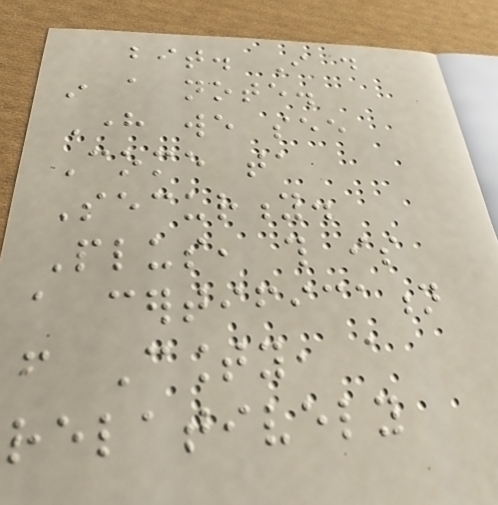bit. I do
in a note.
Here we see
Come ta
Security.
Plus, this is
a certification
from County, a
relatively
